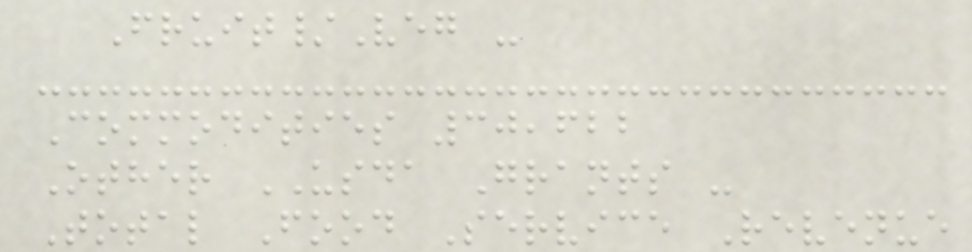Fruit/Veg -
Commodities 30,622
Other USDA Grants -
Total Food Service Revenue
